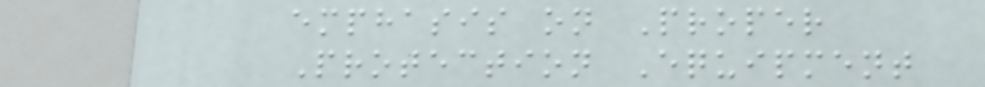emphasis on Proper
Protection Equipment
